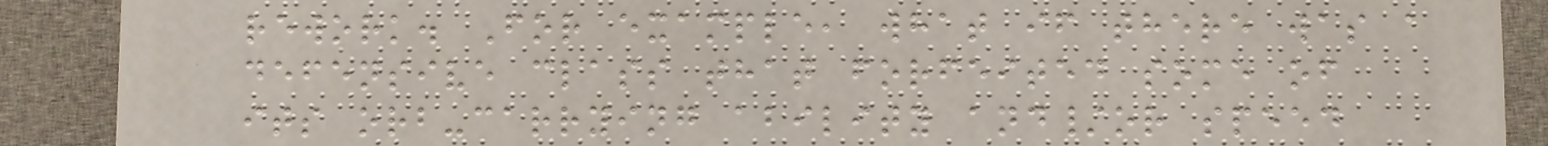rework. For example, what if there was a
defensive class that forfeited some of
its orb-carrying ability and/or speed
